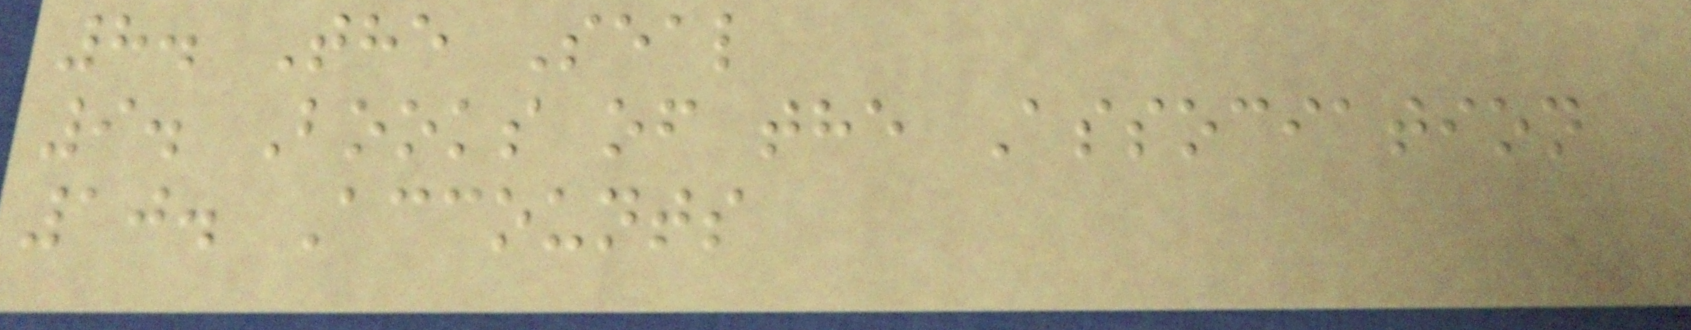8. The Seal
9. Books of the Association
10. Accounts
